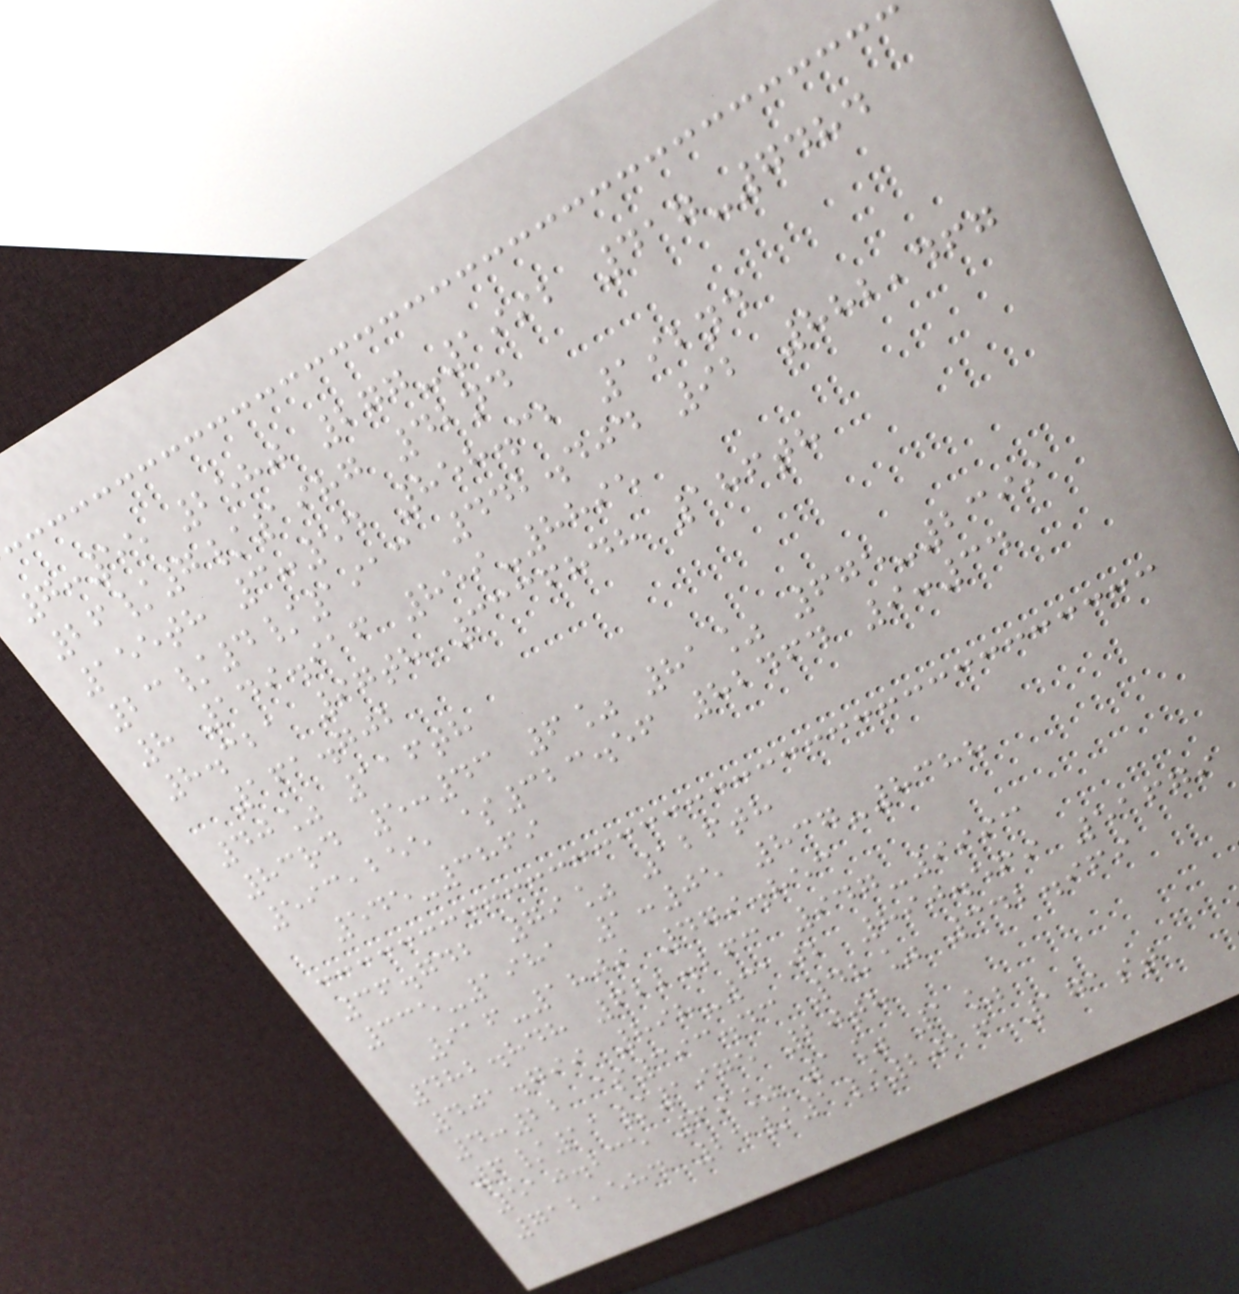7:55 2580 277-1992 417-7484
26/7/1987 42nd
155th 3:54 858.32 192nd
23/4/1913 442.404 92 882,467
8 149.916 859-8895
8.321 97th 3336848 186th
161.702
40% 116th
83rd 5:43 6% 81% 675-2399
593,255 $323.56 82464 9:34
545-3869
36.742 79% 126th
335-1981 1:05 837-8388
916-1809 479.853
482.848 622.263 947-9993
401.799 898-3102 890.569 51679
4:22 $393.43 48% 342.969
6/11/1975 20th
510.235 69% 1% 1%
712,584 25/1/2016 171st
